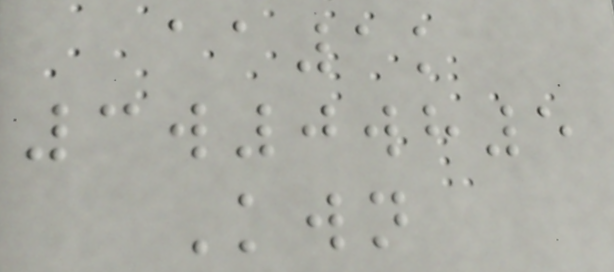aa1k
3w0wh5
Kwn
